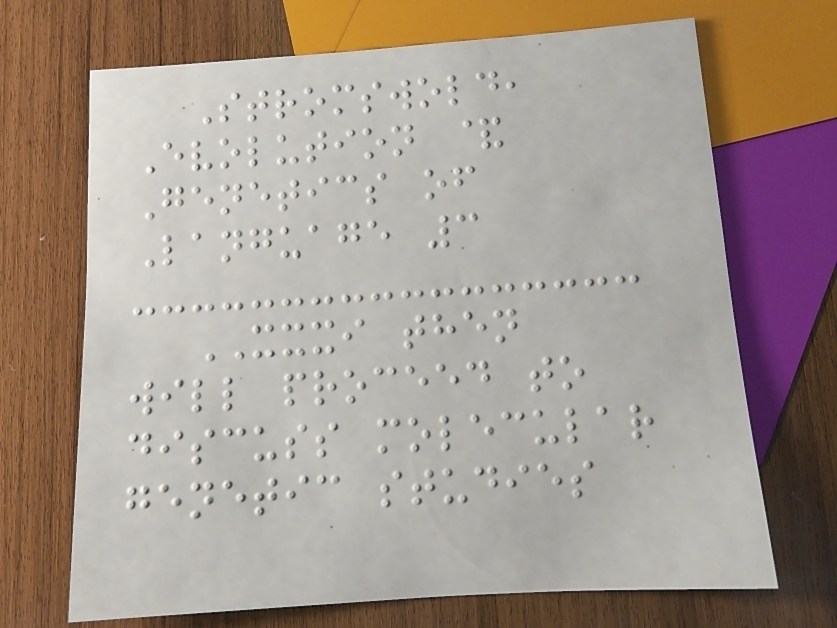Stromswold,
Evolution &
Genetics of
Language 3
XXXI then
will proceed to
discuss molecular
genetic studies
